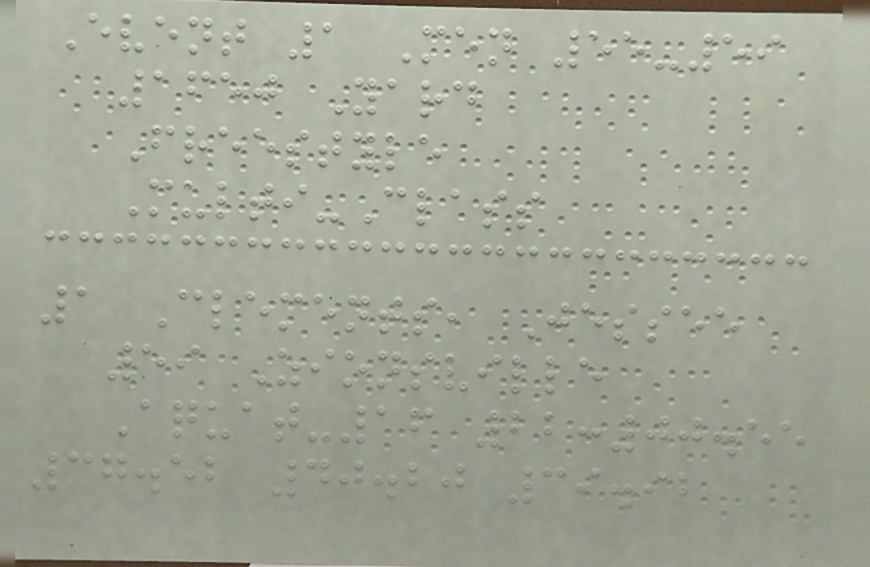Event 1 Men 55-59
1650 Yard
Freestyle
Multi-Class
1 Clements, Jessee
59 Zionsville
Aquat-16 22:00.55
37.52 40.20 39.92
